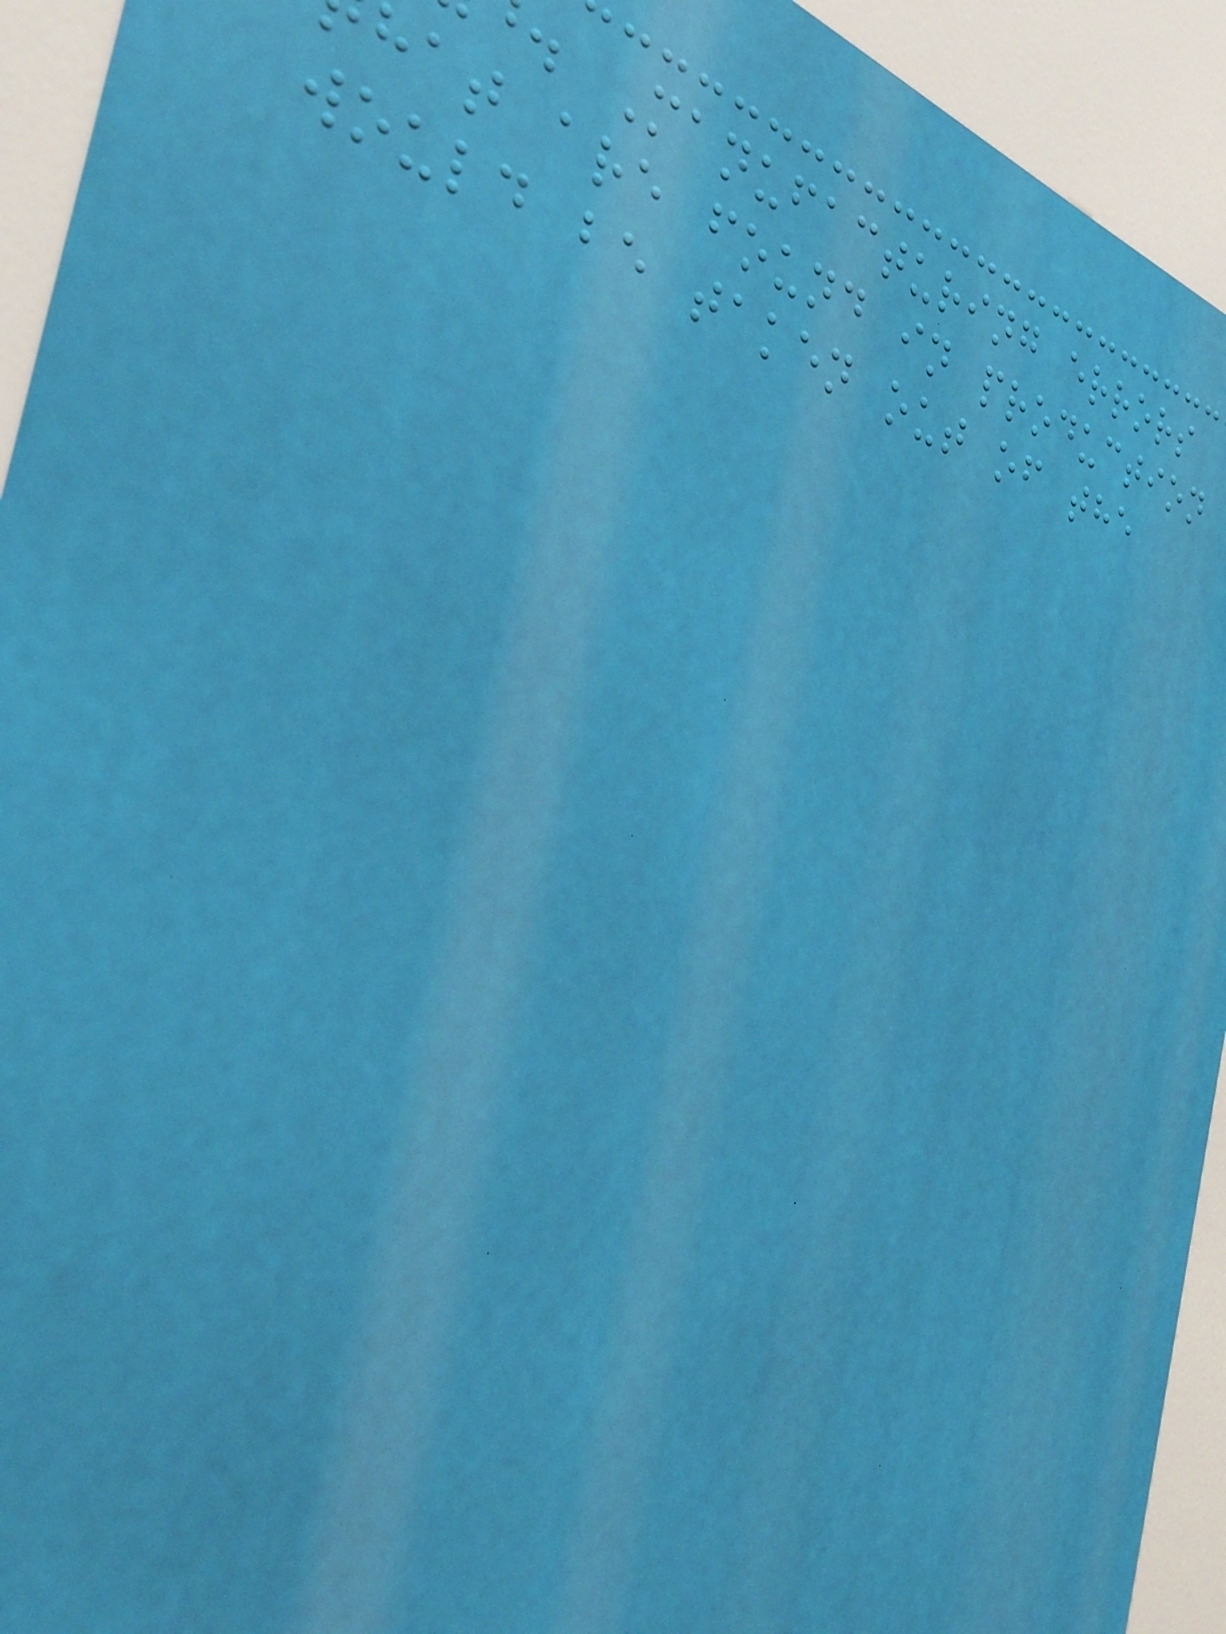. Manufacturing errors
hat are found in production
would be taken out of the
